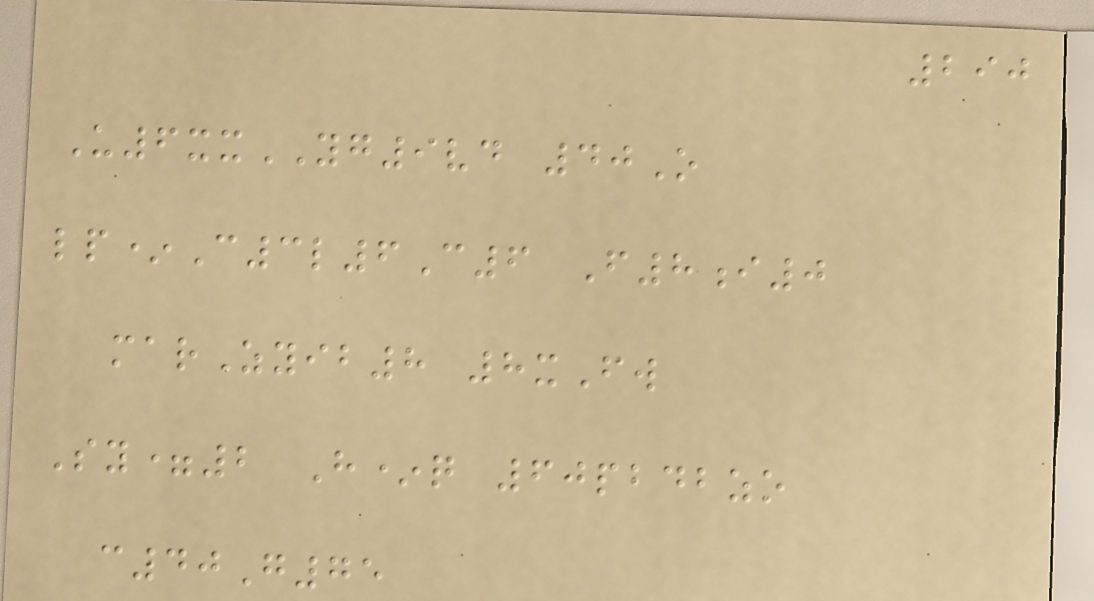290
U6xxYG9vd 40O
lp*C3l6C6 F8i0
marZyib8 8xFw
Sy=2 H*q 60pbdbzo
c40G75
